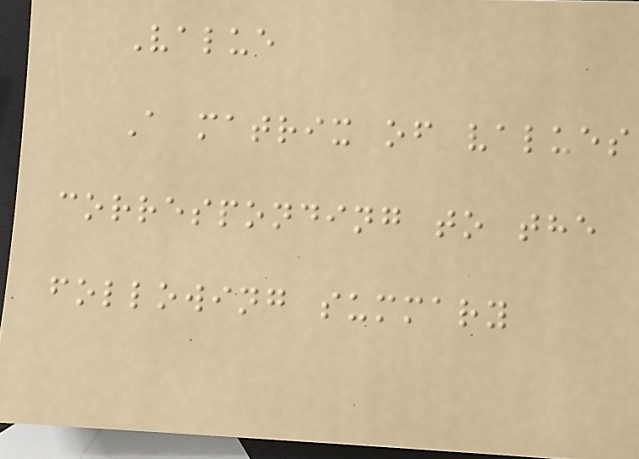Value
A matrix of values
corresponding to the
following summary
